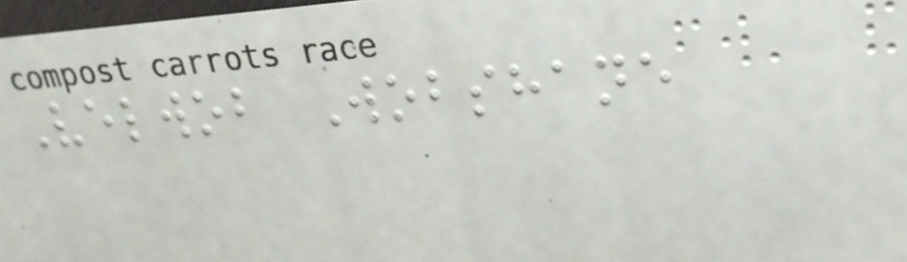Velwob Wobshane
